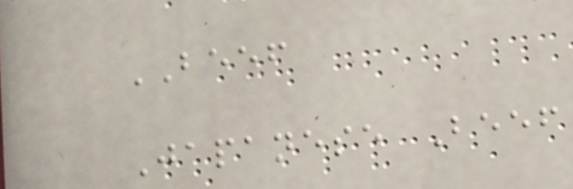BEEF
Japanese Beef
